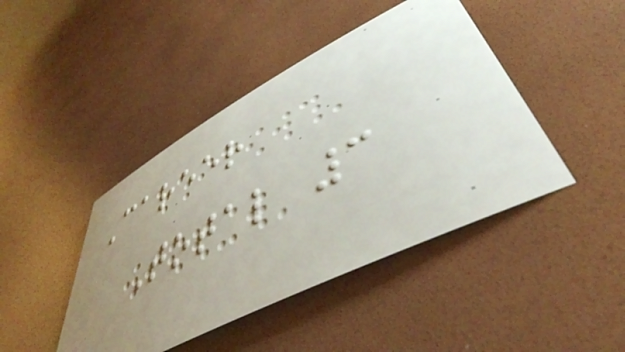Career
Total 3
